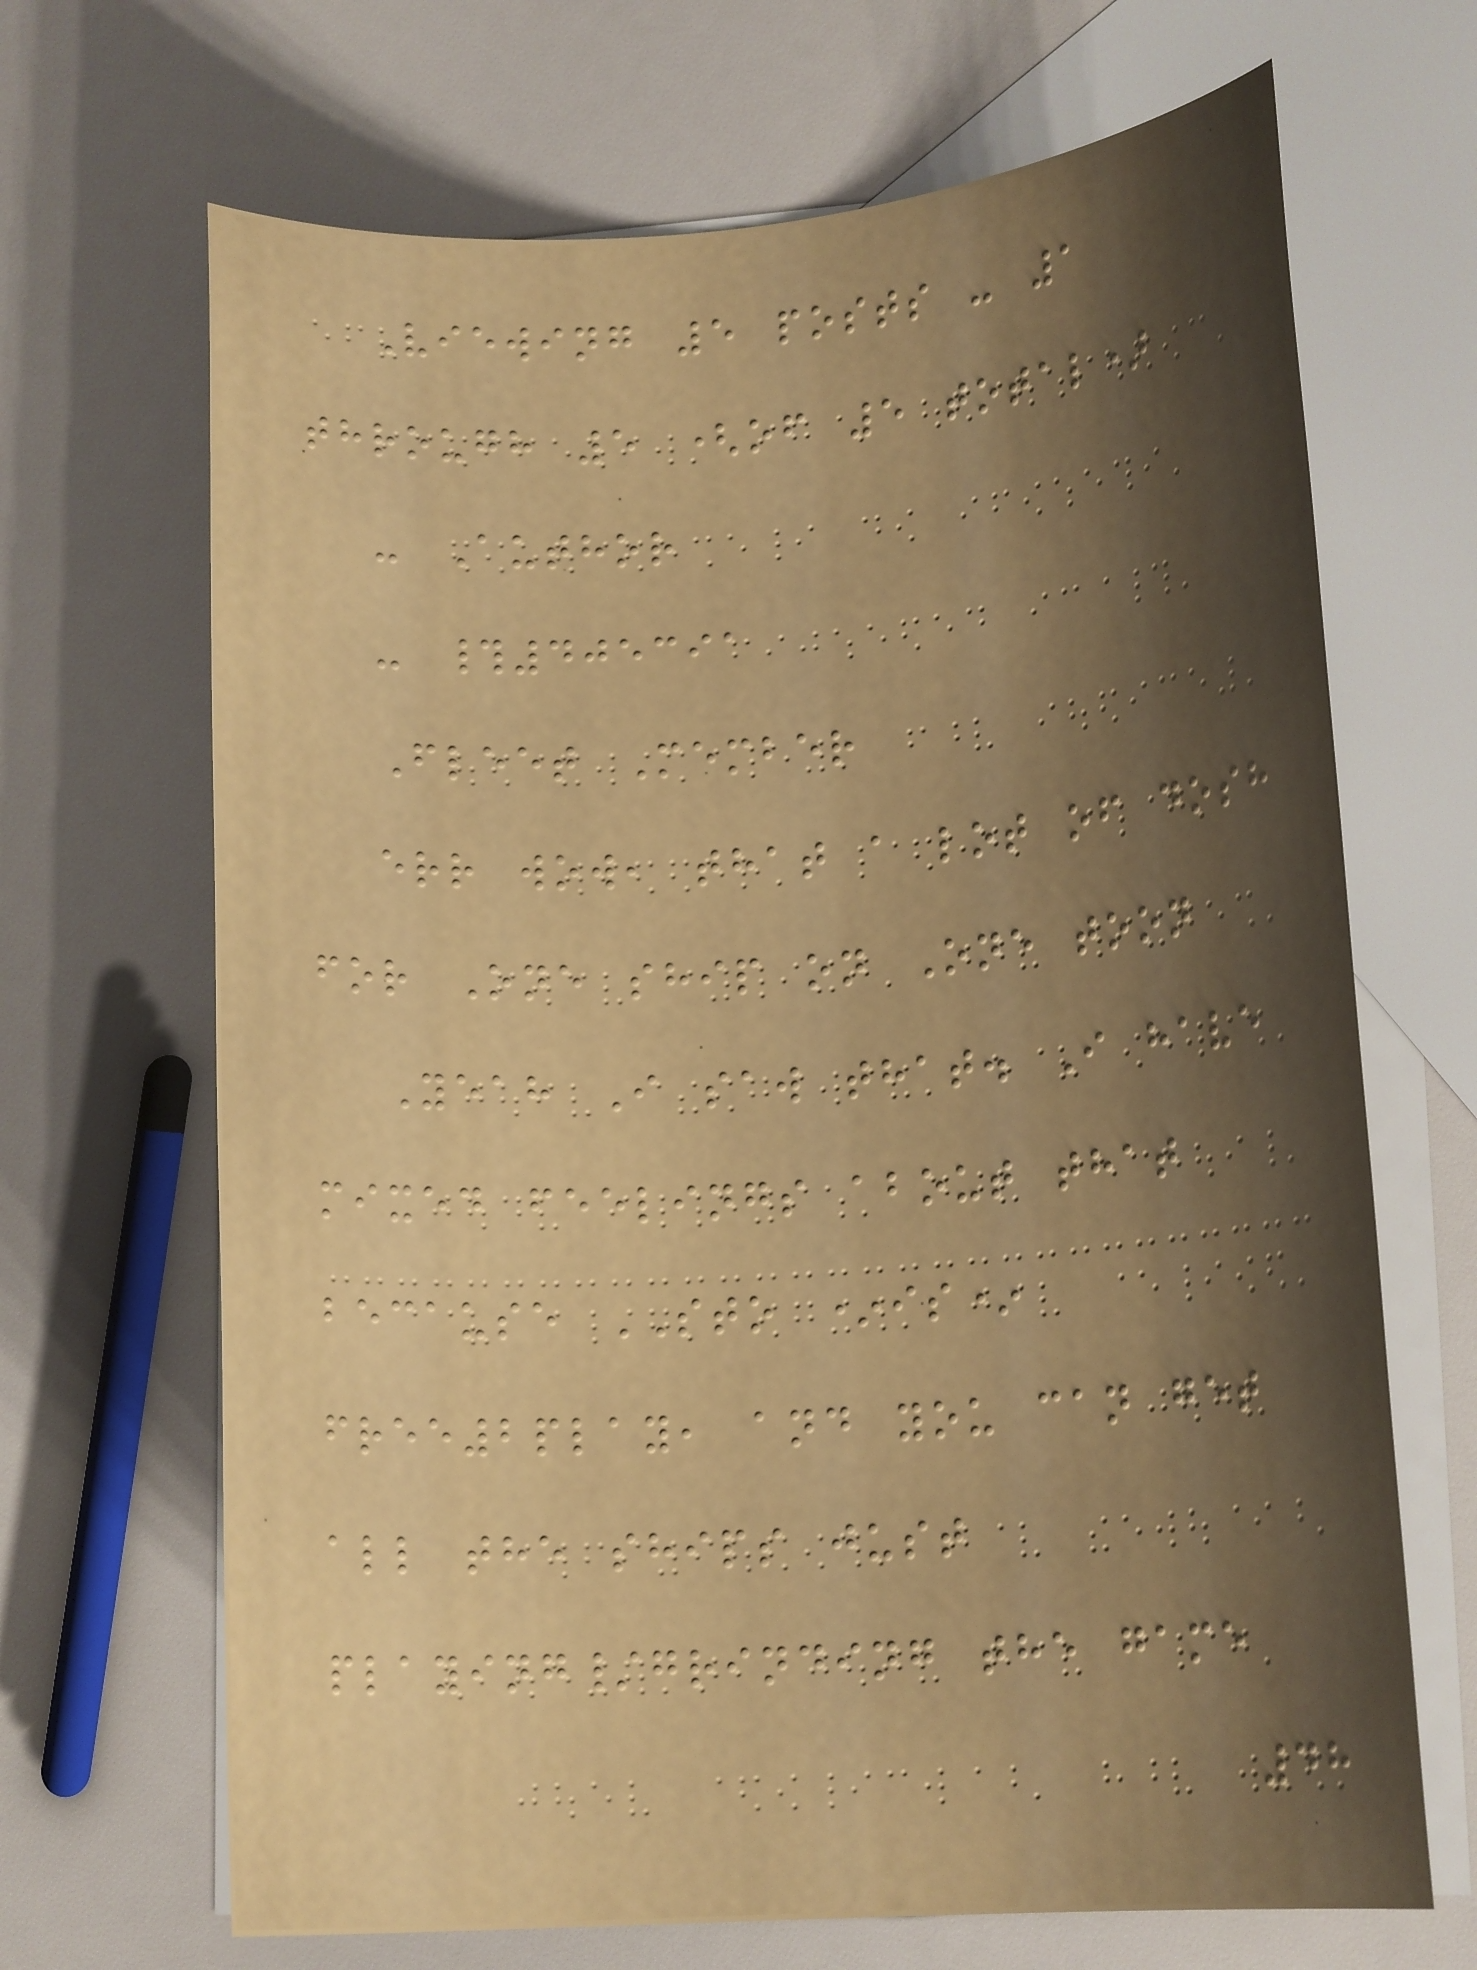Viewing 5 posts - 1
through 5 (of 5 total)
- Author
- #405391
Fleet Member
err wow, that a lot of dosh
for One ship on One toon
Yeah I saw that. I have
mixed feelings about that
because STO *is*
free2play, and you can get
all the ships just
playing/grinding the game
48
